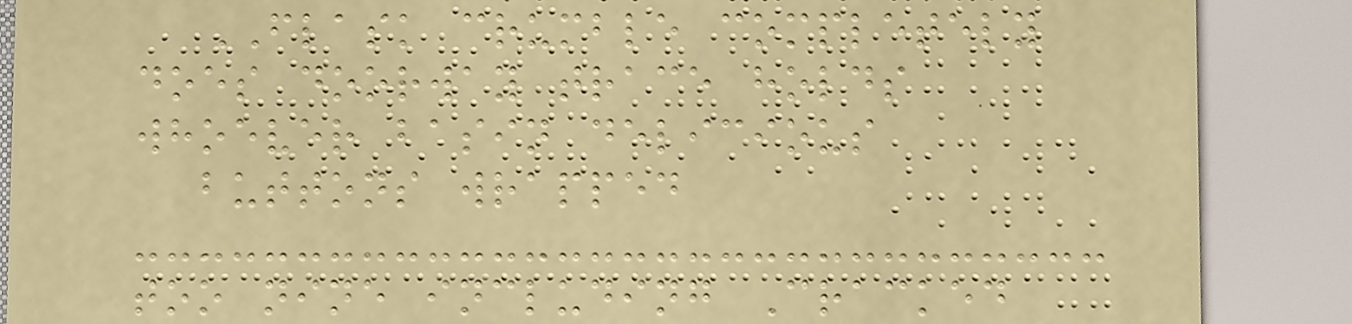FLASK crumble completely
does doorway trace holds
whoever basin delicious
buttons wrapped
too nine including Cracked
